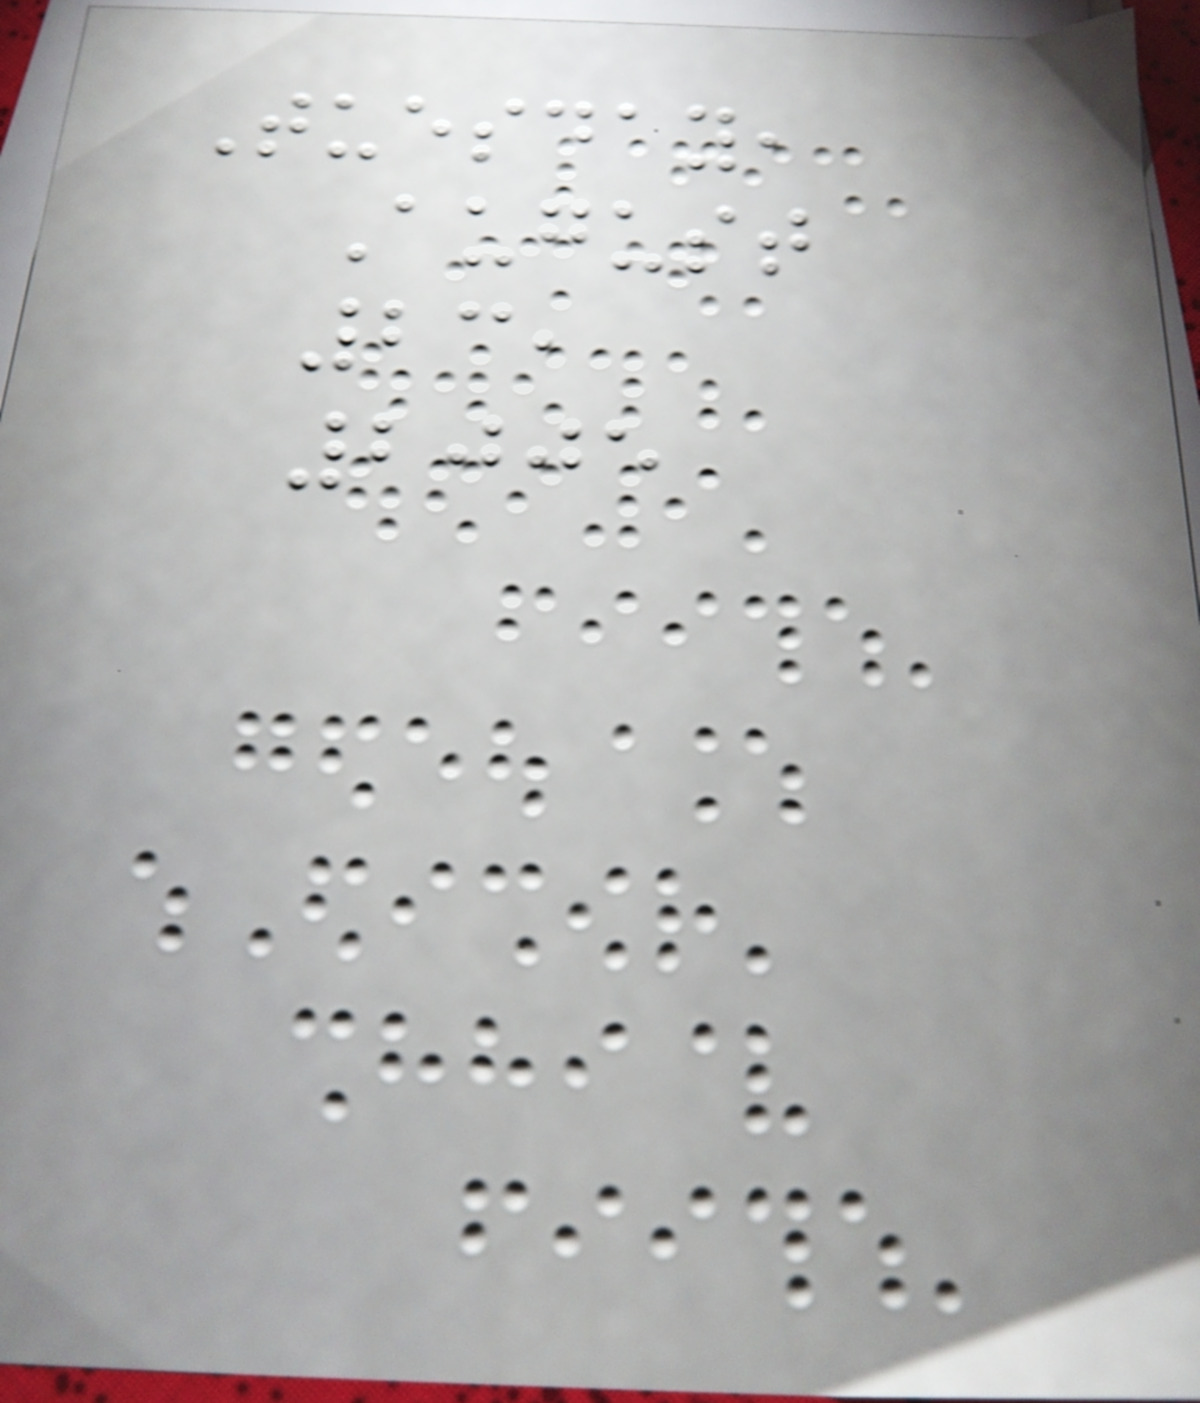Tuesday,
August
23,
2005
